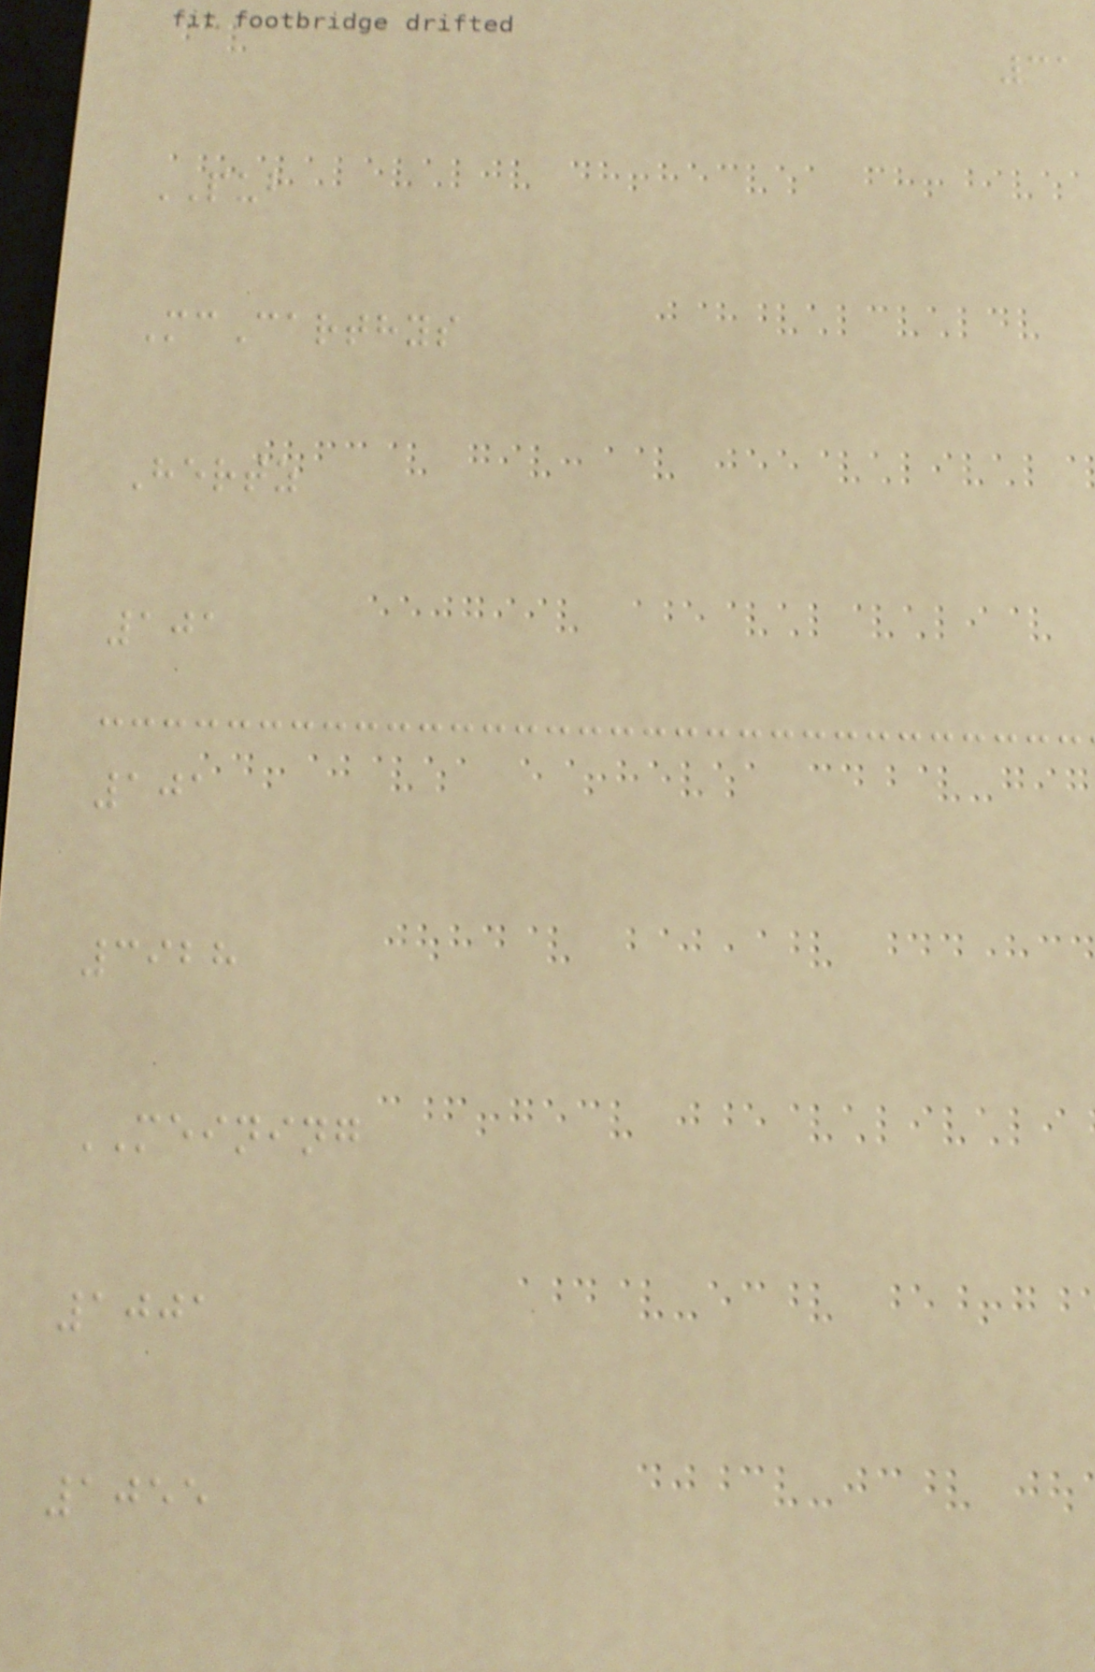31
PUB
McCarthys
Hertz
101
101
3928
MEINING
1001
1055
